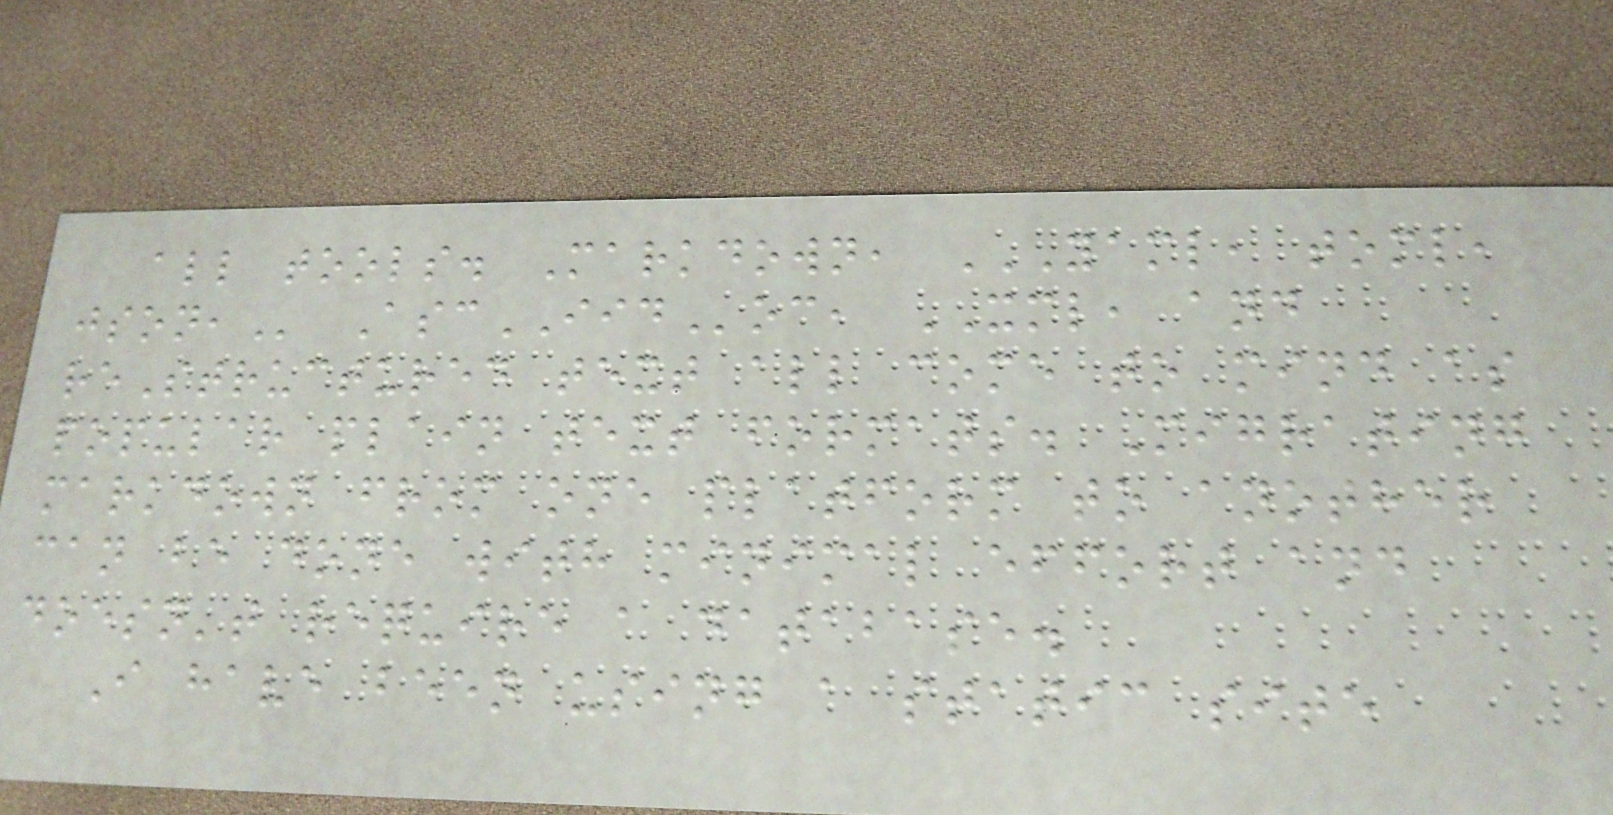all tools. Markdown, YAML, TOML,
JSON, AscIIDoc, XML, and
reStructured text all come to mind as
popular plain text formats. Migrating
markdown from one platform to another
can be done with minimal effort and
doesn't require a database.
I have been using a static site
